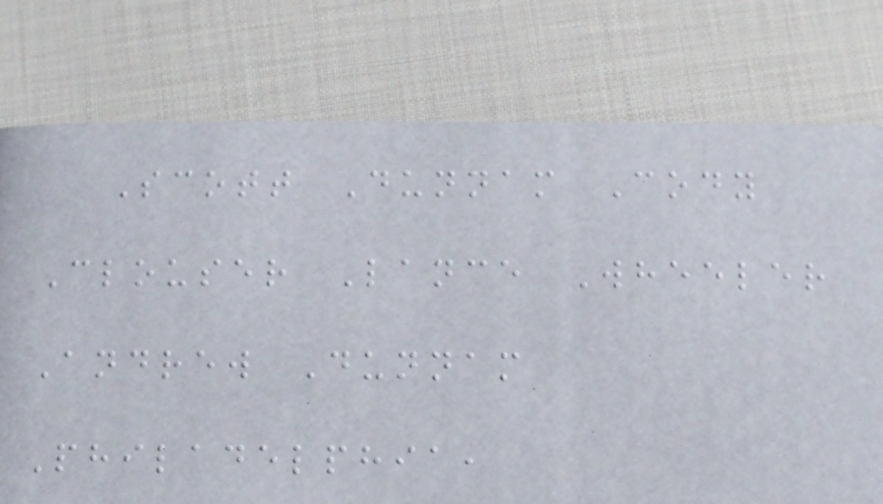Scott Dunnam Cody
Clouser Lance Wheeler
Andrew Dunnam
Philadelphia,
